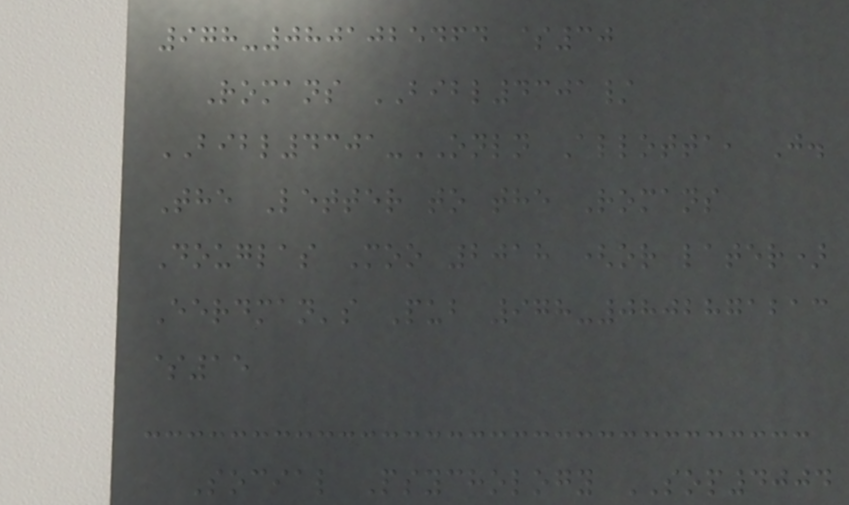978-0801025464 $30
Romans BIBL4301/
BIBL4301-ONLN Allotta, J.
The Letter to the Romans
Douglas Moo 2018 (or later)
Eerdman's Pub 978-0802871213
$15
Social Psychology SOP4004
